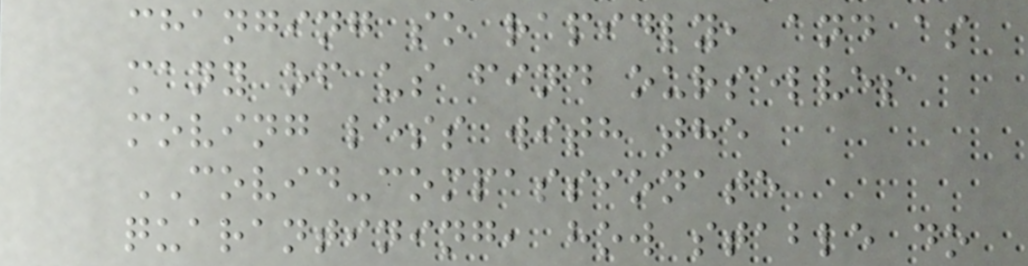changing so rapidly, and as
many of us find ourselves
moving less with the
COVID-compassionate
quarantining, how stable do
